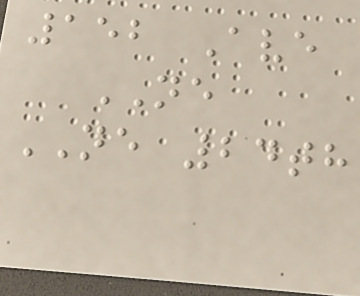152 Ave
NE
NE 24th
